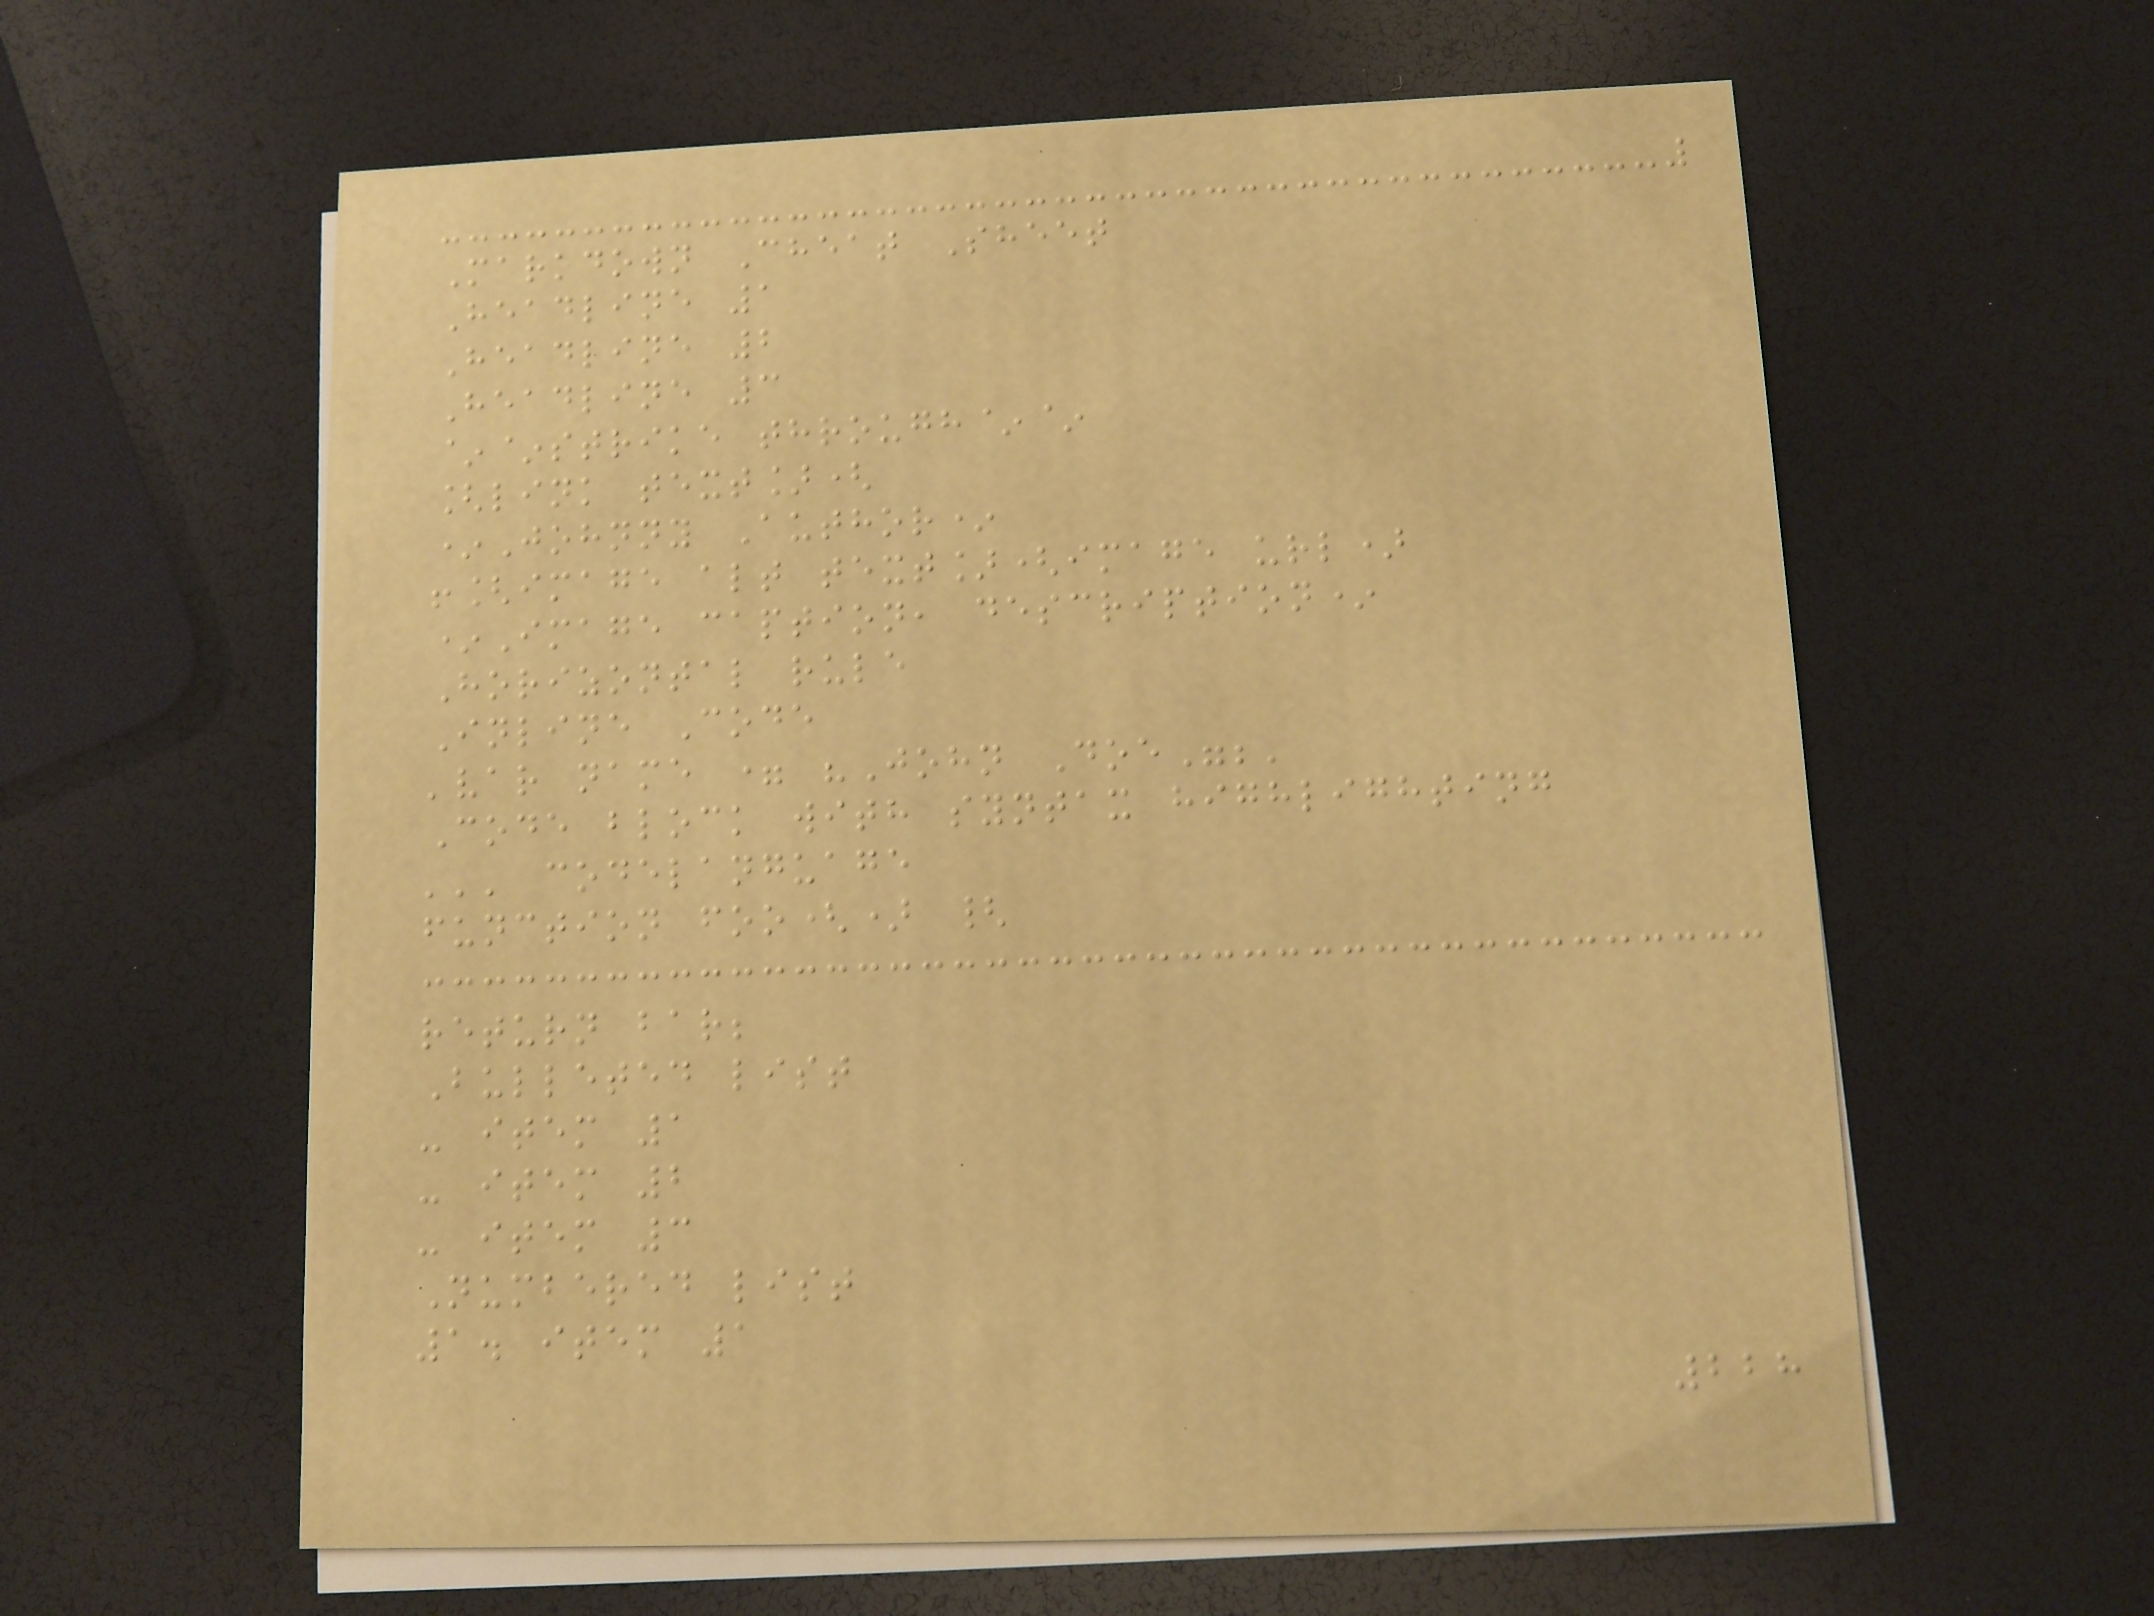Markdown Cheat Sheet
Headline 1
Headline 2
Headline 3
~~strike through~~
[link text](
*Johnny Author*
![image alt text](image url)
*Image caption, description*
Horizontal rule
Inline Code
'var name = "John Doe";'
Code block with syntax highlighting
''' codelanguage
function foo() {
return bar;
Bulleted list
- item 1
- item 2
- item 3
Numbered list
1. item 1
228
